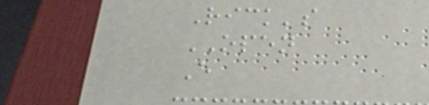Rick's
OPEN
E
